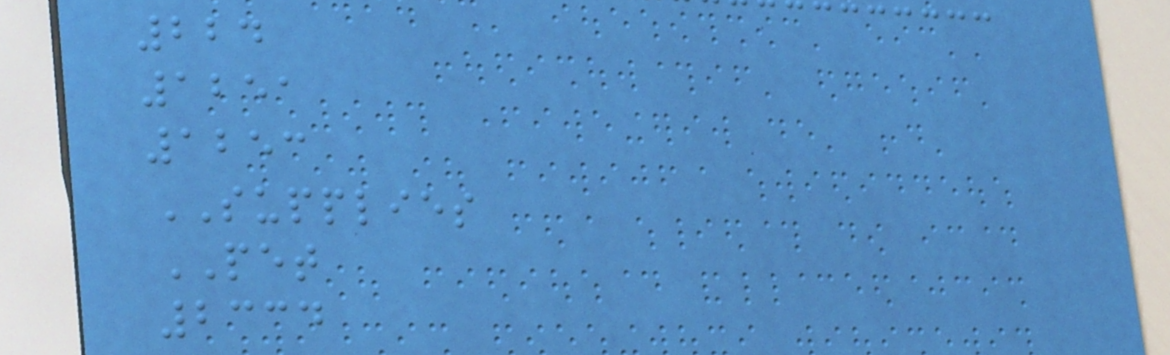224
1251
1253
SUPPLIES
PET
2334
